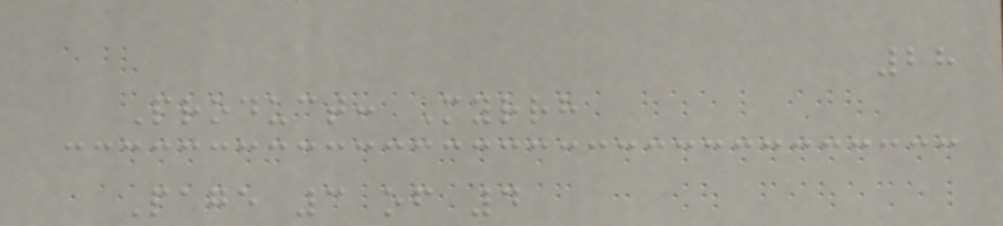28
Product: Myrrh
Page 3 of 4
